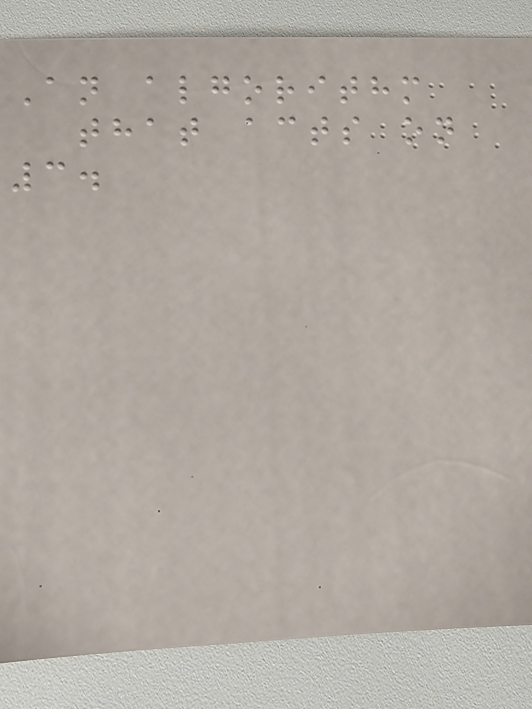An algorithm
that acts on
3.
